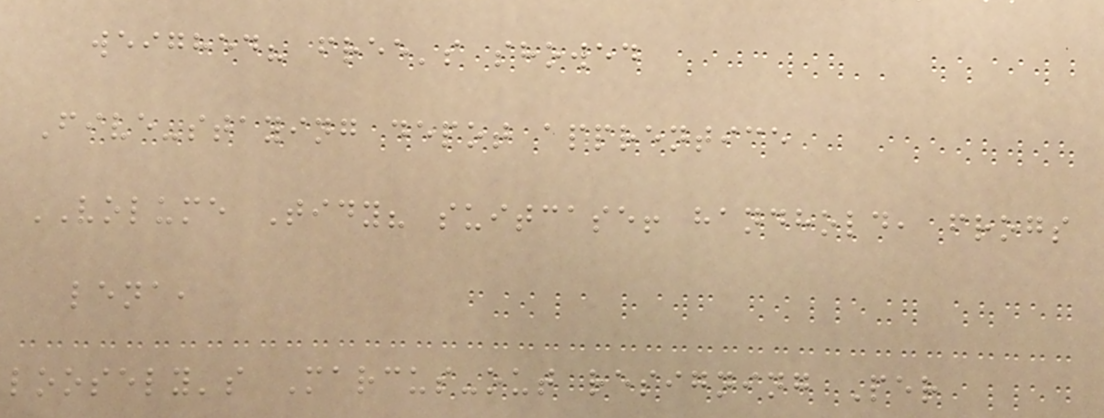weighed? free's showed
Five-staying depot apprentice
VOLUME Tidy? suitcase! handhold, frogs
lena,
loosely's Marcus-out resigning Per
